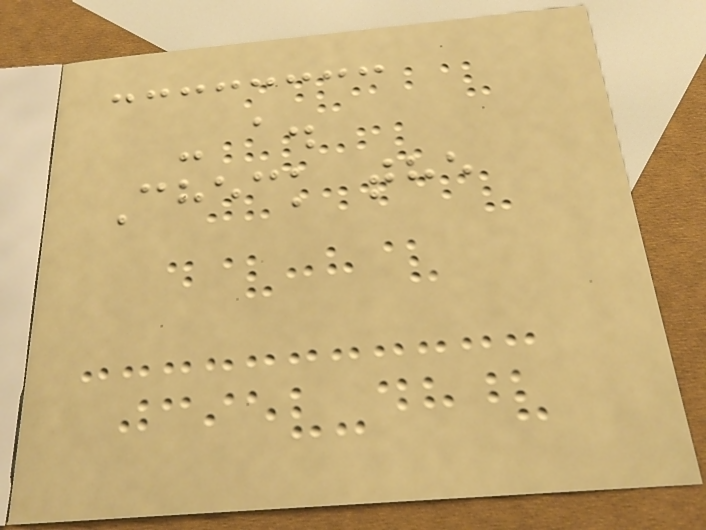- a.
Check the
